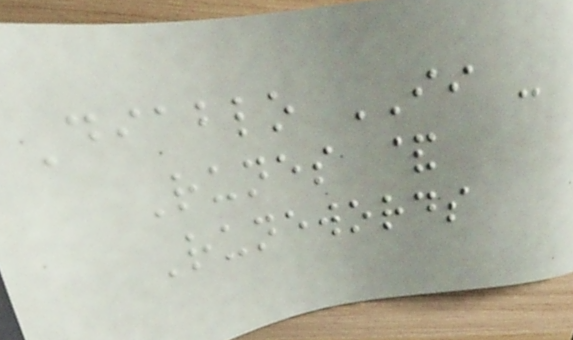Diablo II -
Runes &
Runewords
